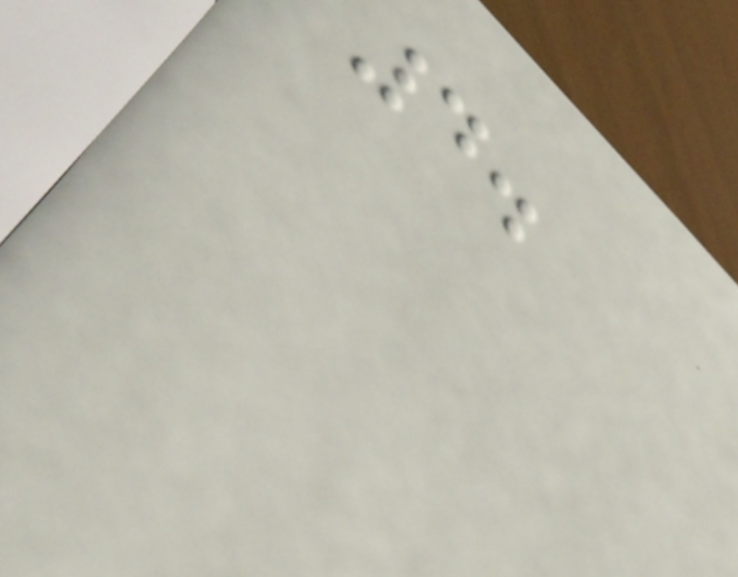4.
